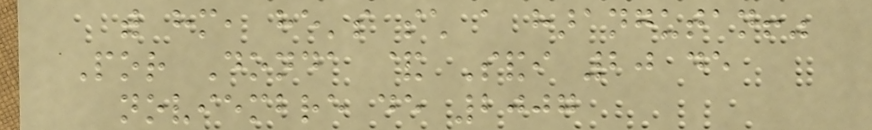with him, he's such a harangutan!"
Por Donda & Sandi 20 de
noviembre de 2007
